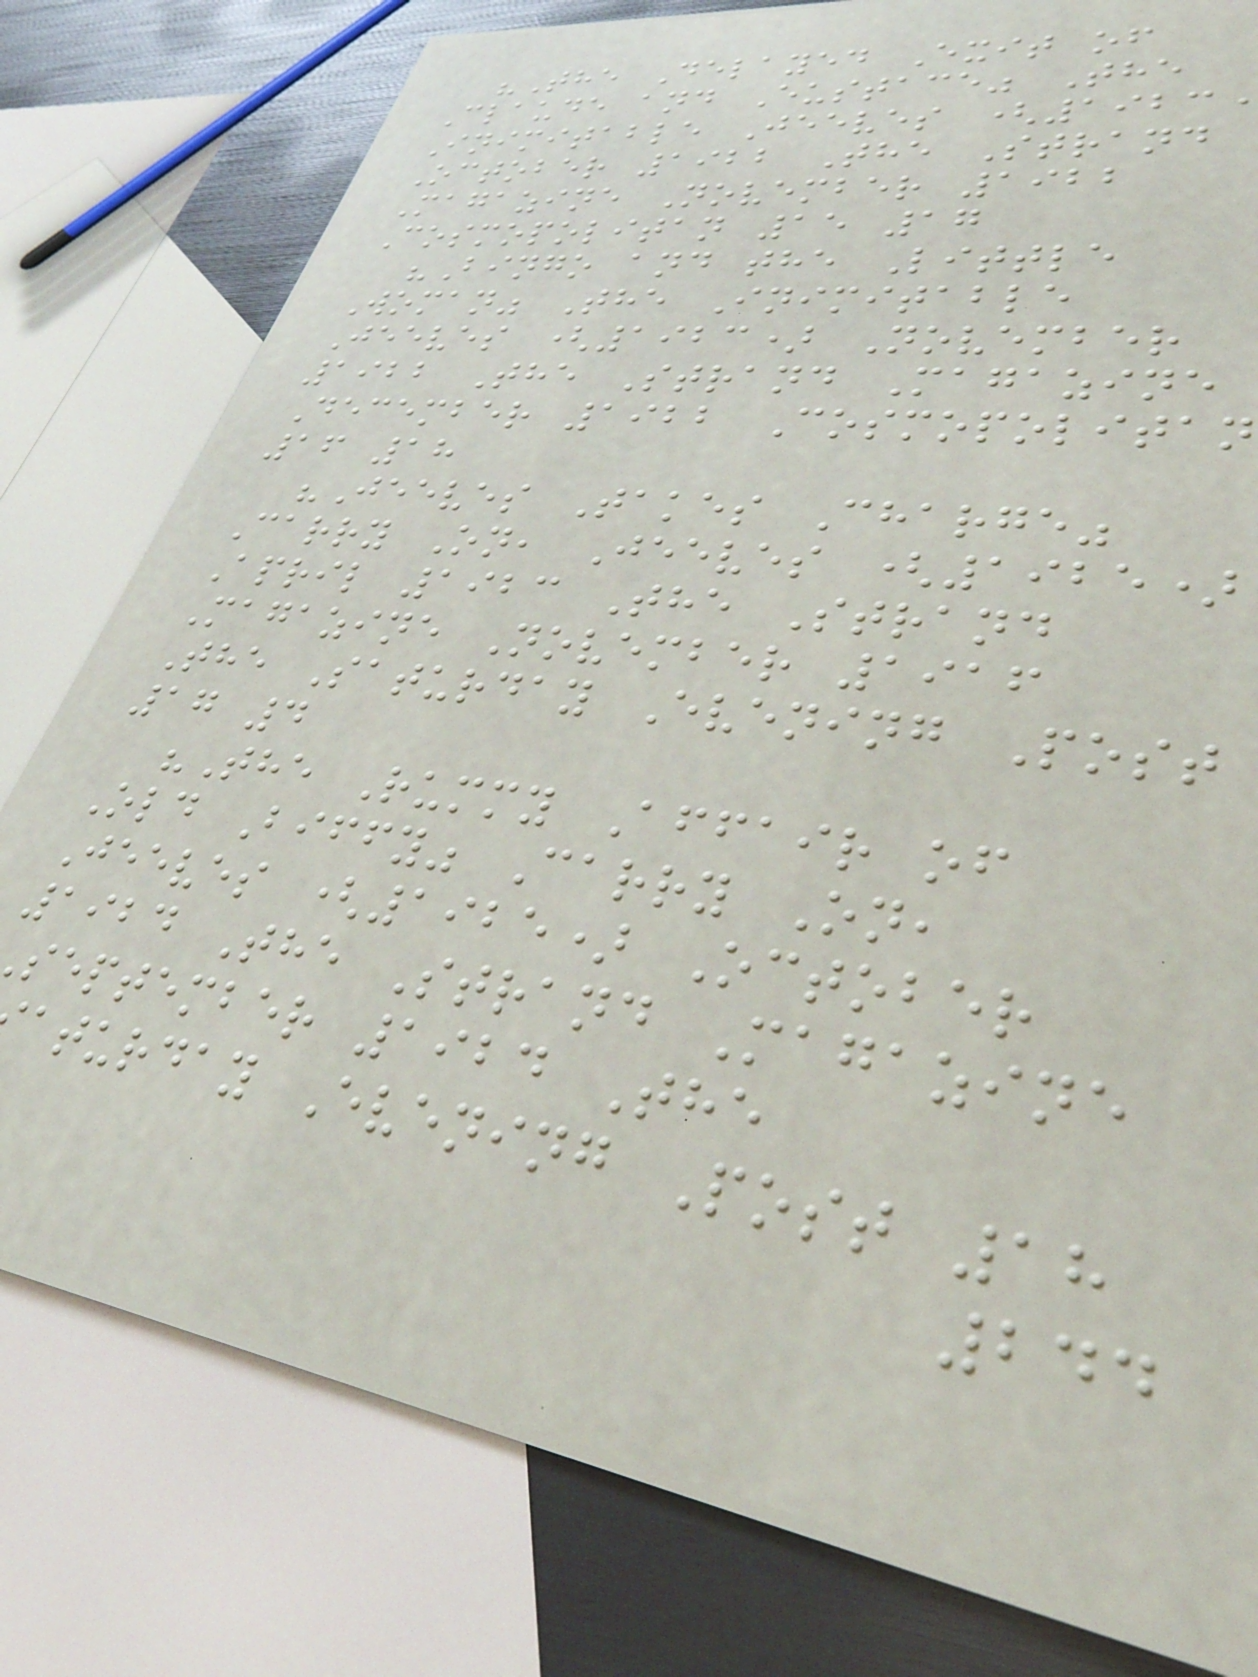"The Delayed Exit of
Claude and Eustace" The
Inimitable Jeeves (1923
October 1922 The Strand
Magazine November 1922
Cosmopolitan 15 17
"Bingo and the Little
Woman" The Inimitable
Jeeves (1923) November
1922 The Strand Magazine
December 1922 Cosmopolitan
16 18
"Jeeves Takes Charge"
Carry On, Jeeves (1925)
April 1923 The Strand
Magazine November 1916
The Saturday Evening Post
17 4
"The Rummy Affair of
Old Biffy" Carry On,
Jeeves (1925) October
1924 The Strand Magazine
september 1924 The
aturday Evening Post 18
244
